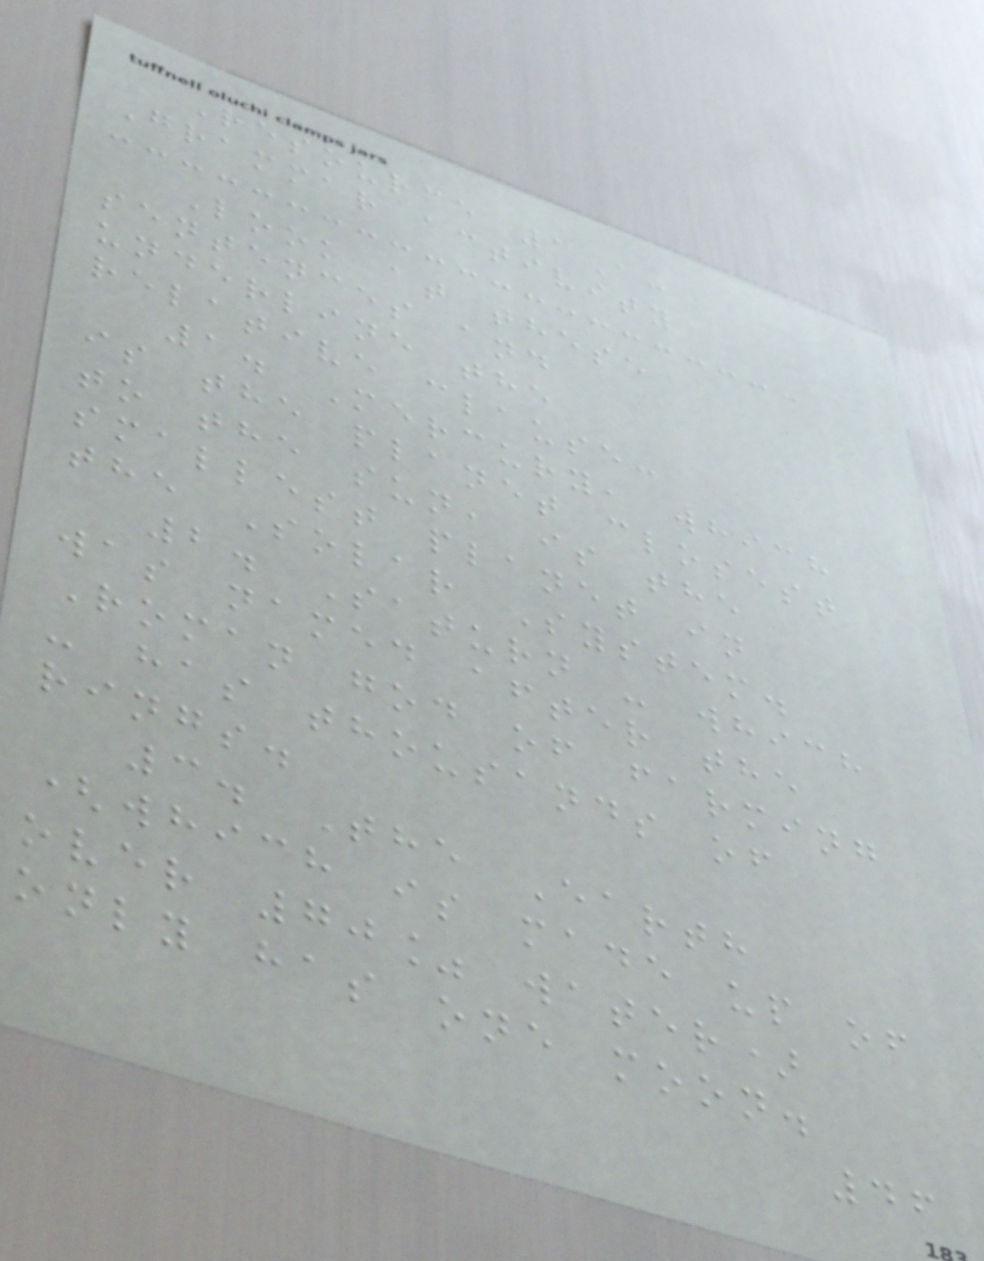Resource 1A:
Grammar activity
Look at these
sentences and
underline the
relative clause:
1. Mercury, which
is the planet closest
to the sun, is the
smallest planet in
the Solar System.
2. Saturn - which
was named after the
Roman god of farming
- has thousands of
rings.
3. The Earth
(which is made up of
over 70% water)
only has one moon.
46
